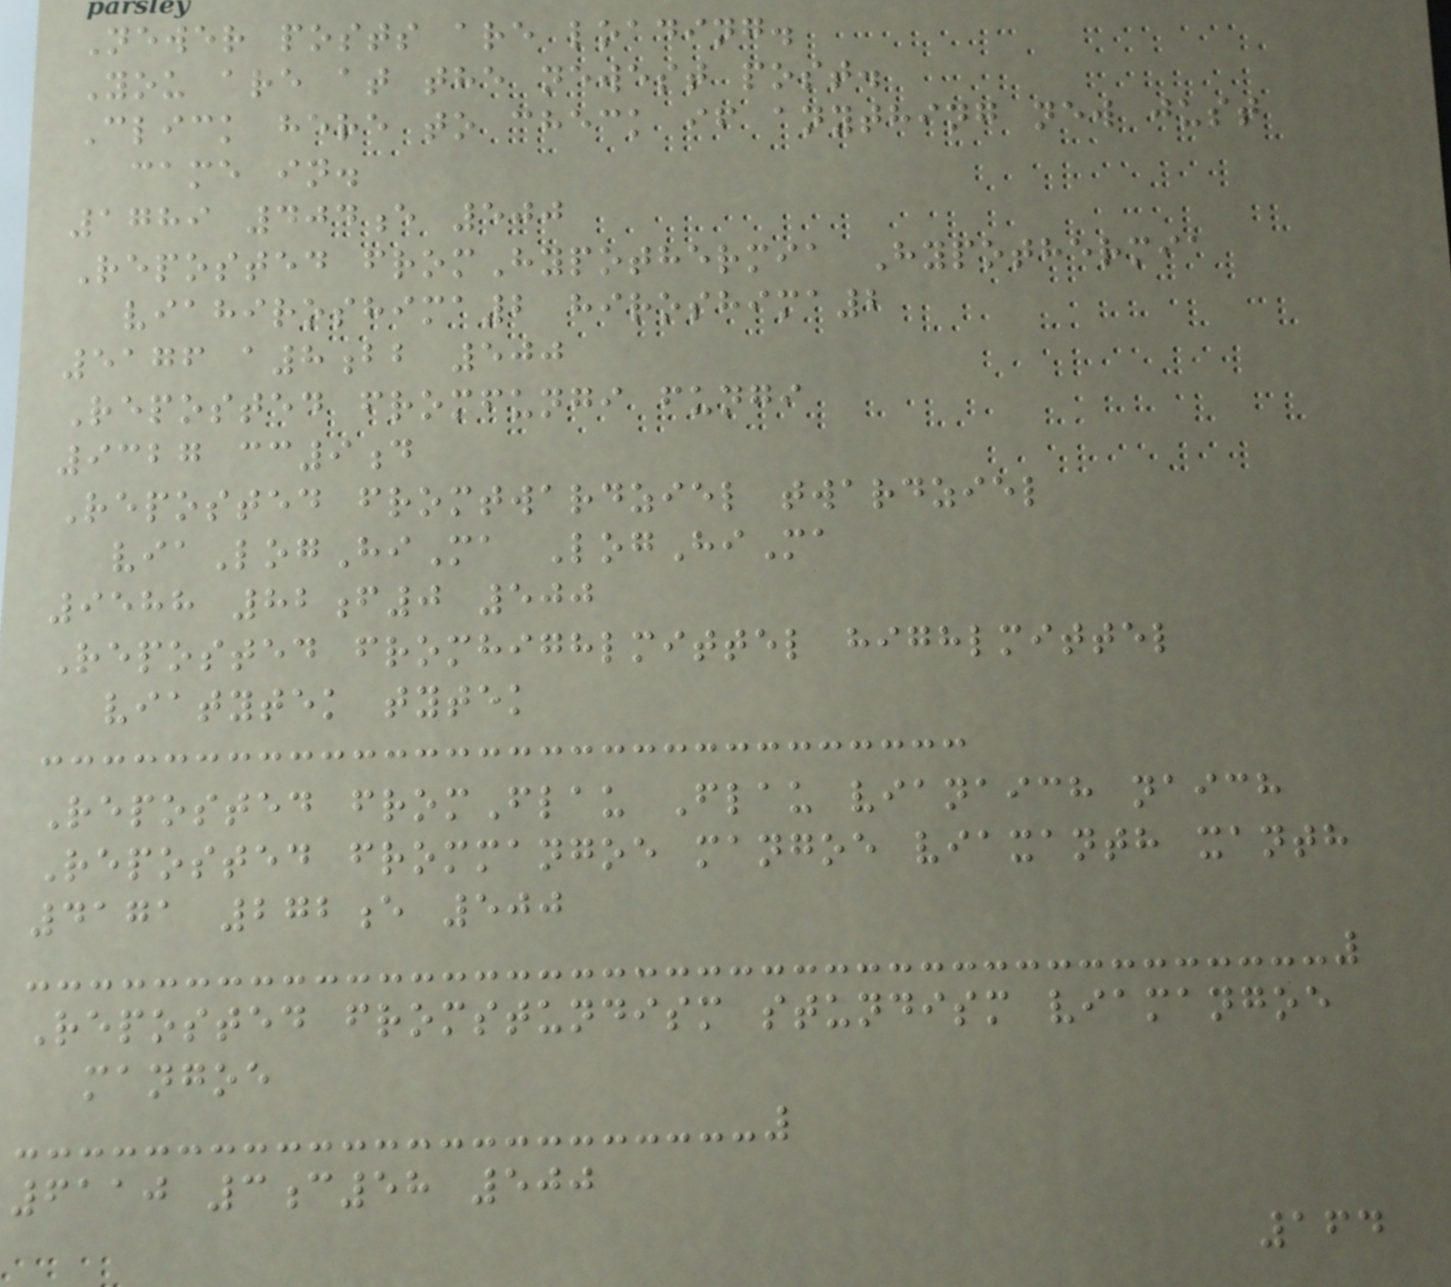Newer posts are loading.
You are at the newest post.
Click here to check if anything new just
came in.
1789 404e 500
Reposted fromHypothermia Hypothermia
viahiroshima2 hiroshima2
5176 a8bb 500
Reposted fromfungi fungi
9327 cc9d
Reposted fromtwardziel twardziel
viaLogHiMa LogHiMa
9588 82f0 500
Reposted fromhighlmittel highlmittel
viatytek tytek
Reposted fromFlau Flau vianaich naich
Reposted frommangoe mangoe viaxanth xanth
4171 272e 500
Reposted fromstundism stundism viamangoe
mangoe
6110 3c58 500
164
